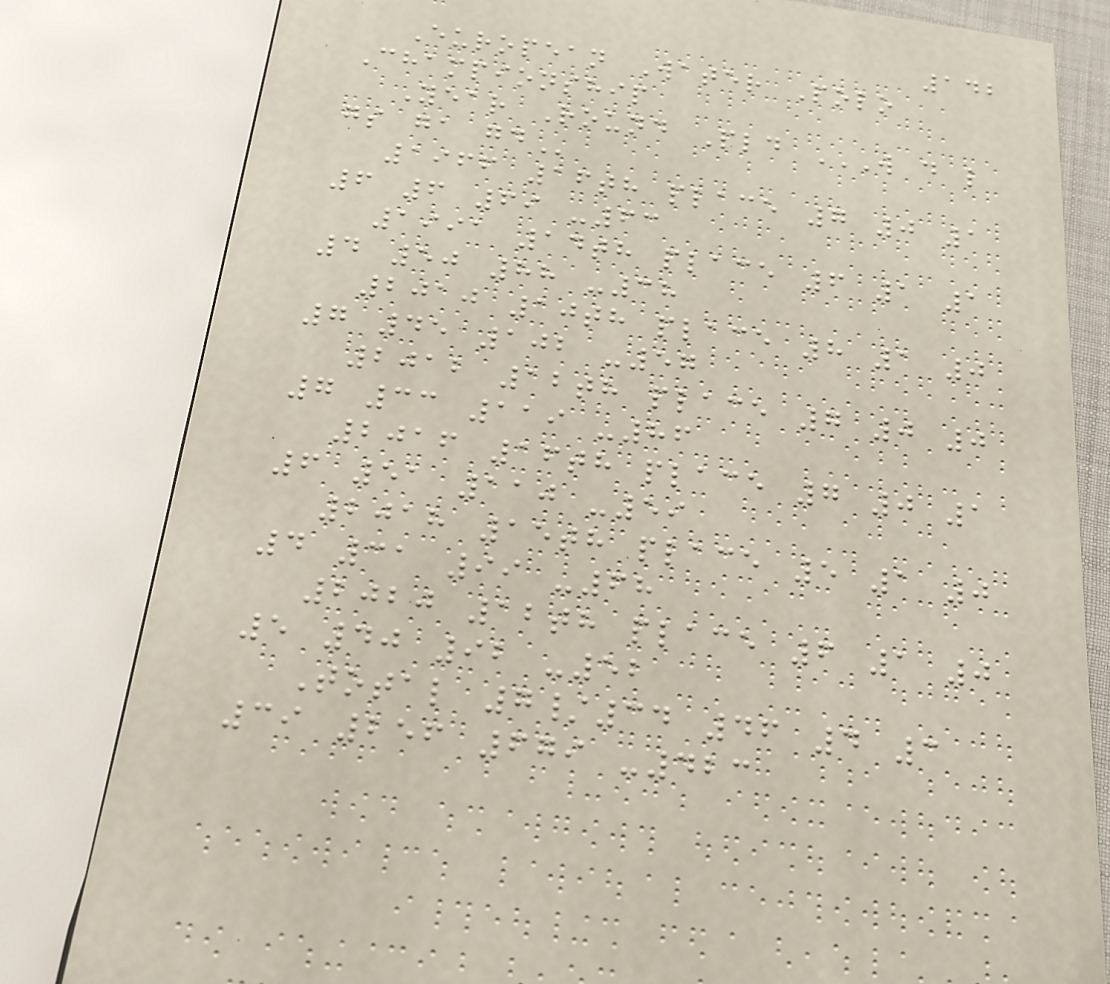142
European Water Polo
Championship
Year Round Pld W D L
GS GA GD
1966 16th place 7 0 1
6 6 69 -63
1991 14th place 6 1 1
4 50 88 -38
2010 10th place 8 1 0
7 45 102 -57
2012 12th place 7 0 0
7 33 119 -86
2016 16th place 7 0 1
6 51 110 -59
2018 15th place 5 1 0
4 31 99 -68
2020 12th place 6 1 0
5 40 92 -52
Total 7/34 46 4 3
39 256 679 -423
